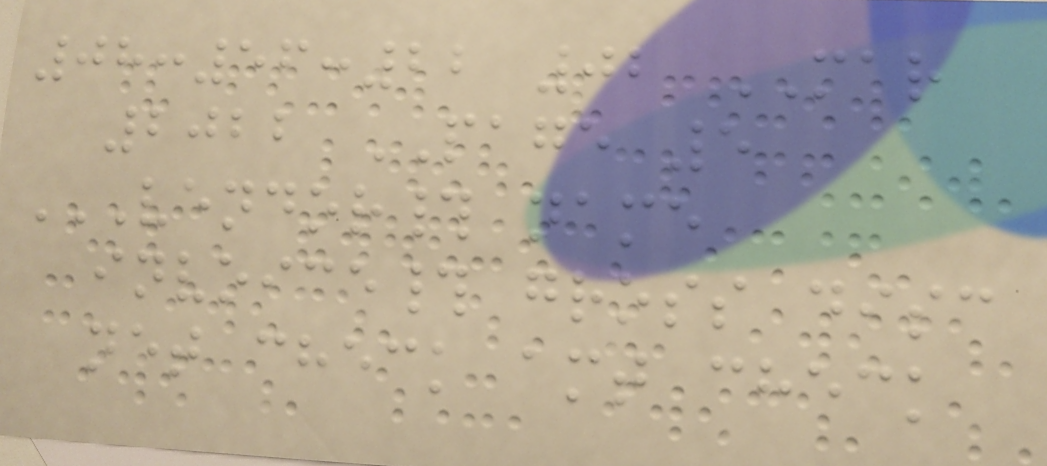08:56:22 02 MAR
2022 PAGE 5
VENDOR# NAME
INVOICE# GROSS DISC
NET CHECK AMT CHECK
